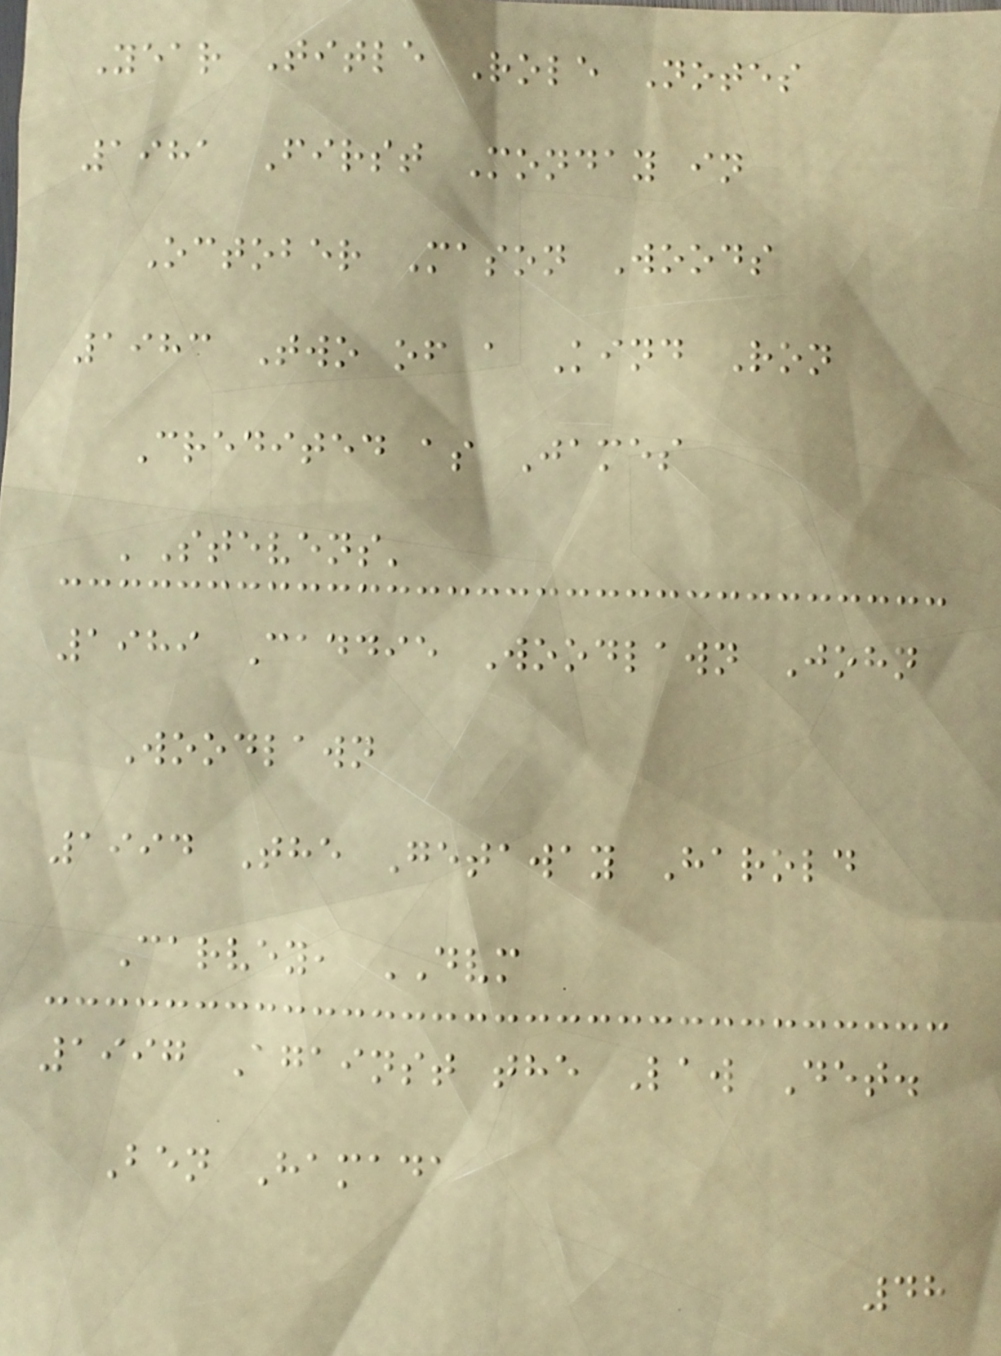Year Title Role Notes
1981 First Monday in
October Mason Woods
1983 Two of a Kind Ron
Credited as James
'Stevens'
1989 Caddie Woodlawn John
Woodlawn
1994 The Getaway Harold
Carvey, DVM
1997 Against the Law Det.
Ben Hamada
48
